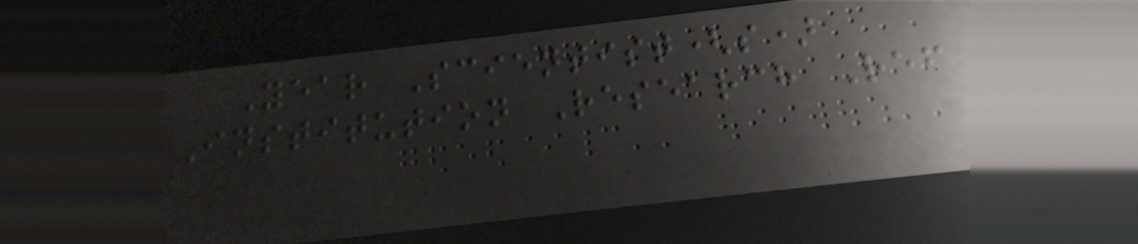Year Scientist(s)
Institution Research Ref
